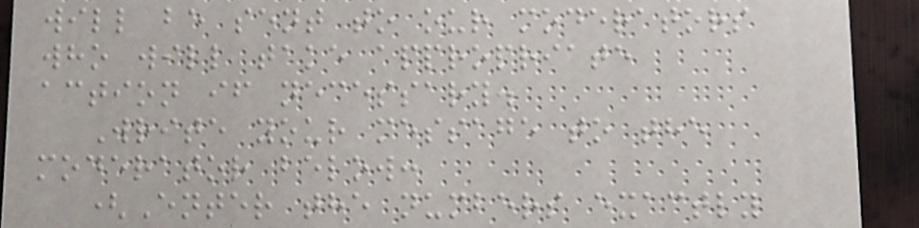will be sent to our moderators
who will take appropriate
action if necessary.
Write your message to the
moderator below:
(Enter the numbers exactly
